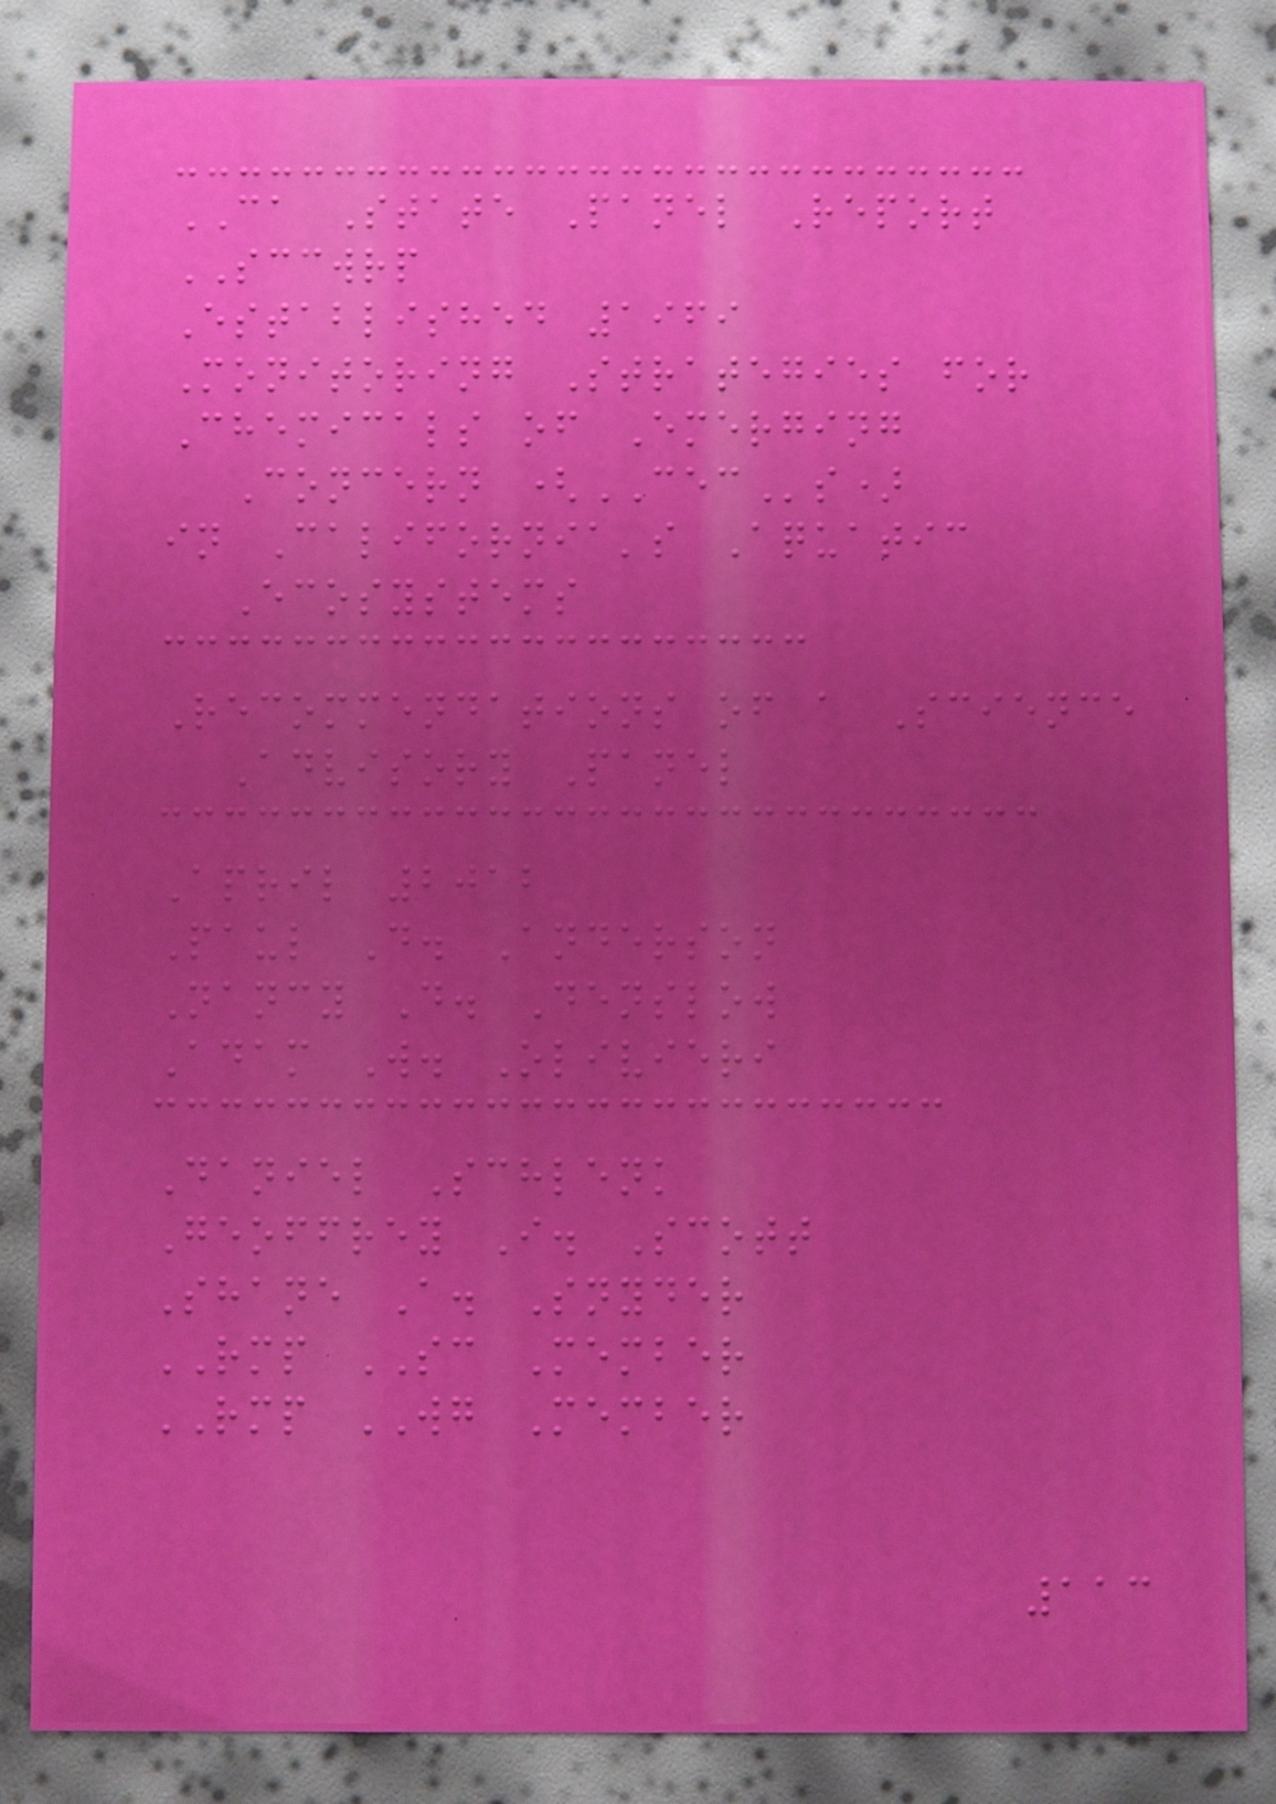CA State Panel Report
SCCWRP
Established 1969
Monitoring Strategies for
Chemicals of Emerging
Concern (CECs)
in California's Aquatic
Ecosystems
Recommendations of a Science
Advisory Panel
April 2012
Paul D. Anderson
Nancy D. Denslow
Adam W. Olivieri
Daniel Schlenk
Geoffrey I. Scott
Shane A. Snyder
RMP SC Member
RMP WG Member
113
